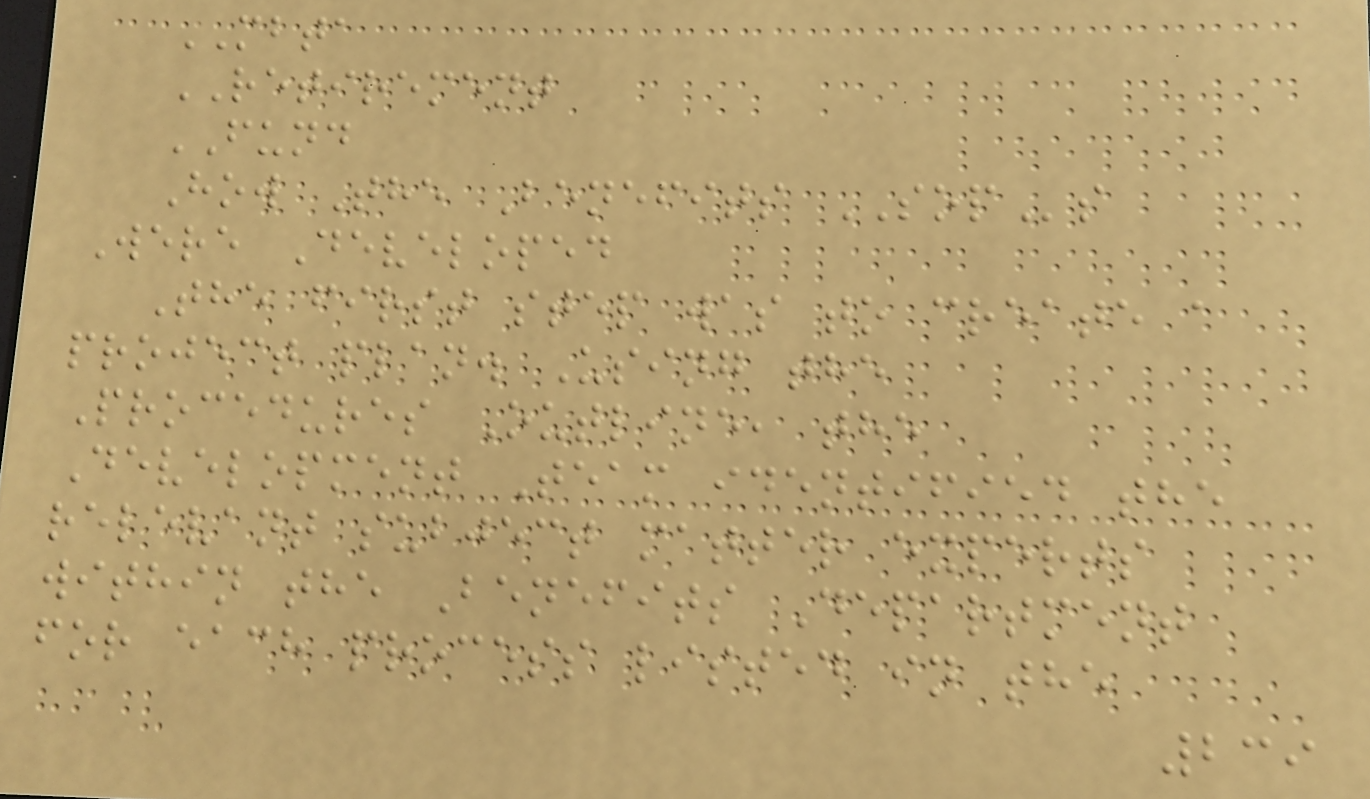MBTA
RETIREMENT
FUND
How The Benefits SOPs
Were Developed
The first step was to create a
project plan. Using the
Procedures Outline, the
Development Team identified the
relevant subject matter experts
within the Benefits Department
for each process listed in the
239
